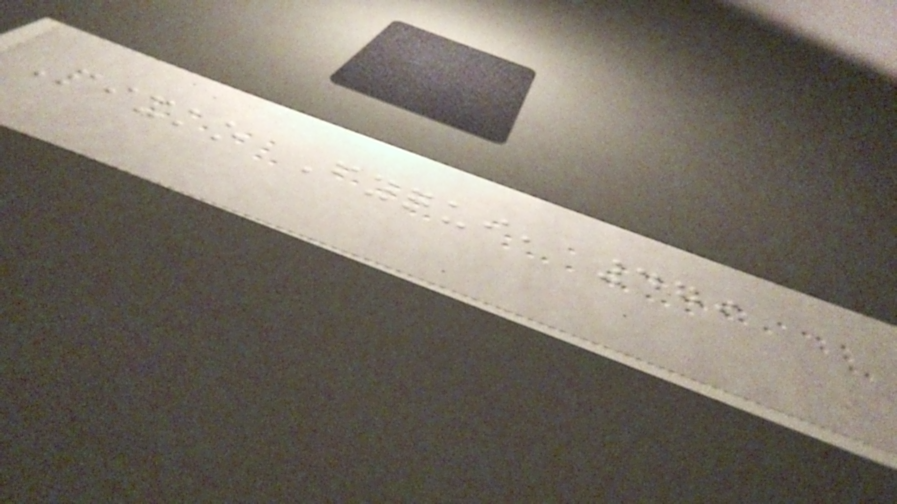Pixko Fyqui, 479
